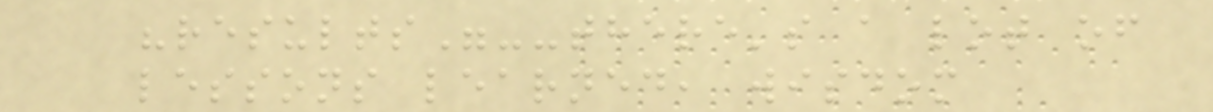"results"--there's a lot of
lessons learned, wisdom
